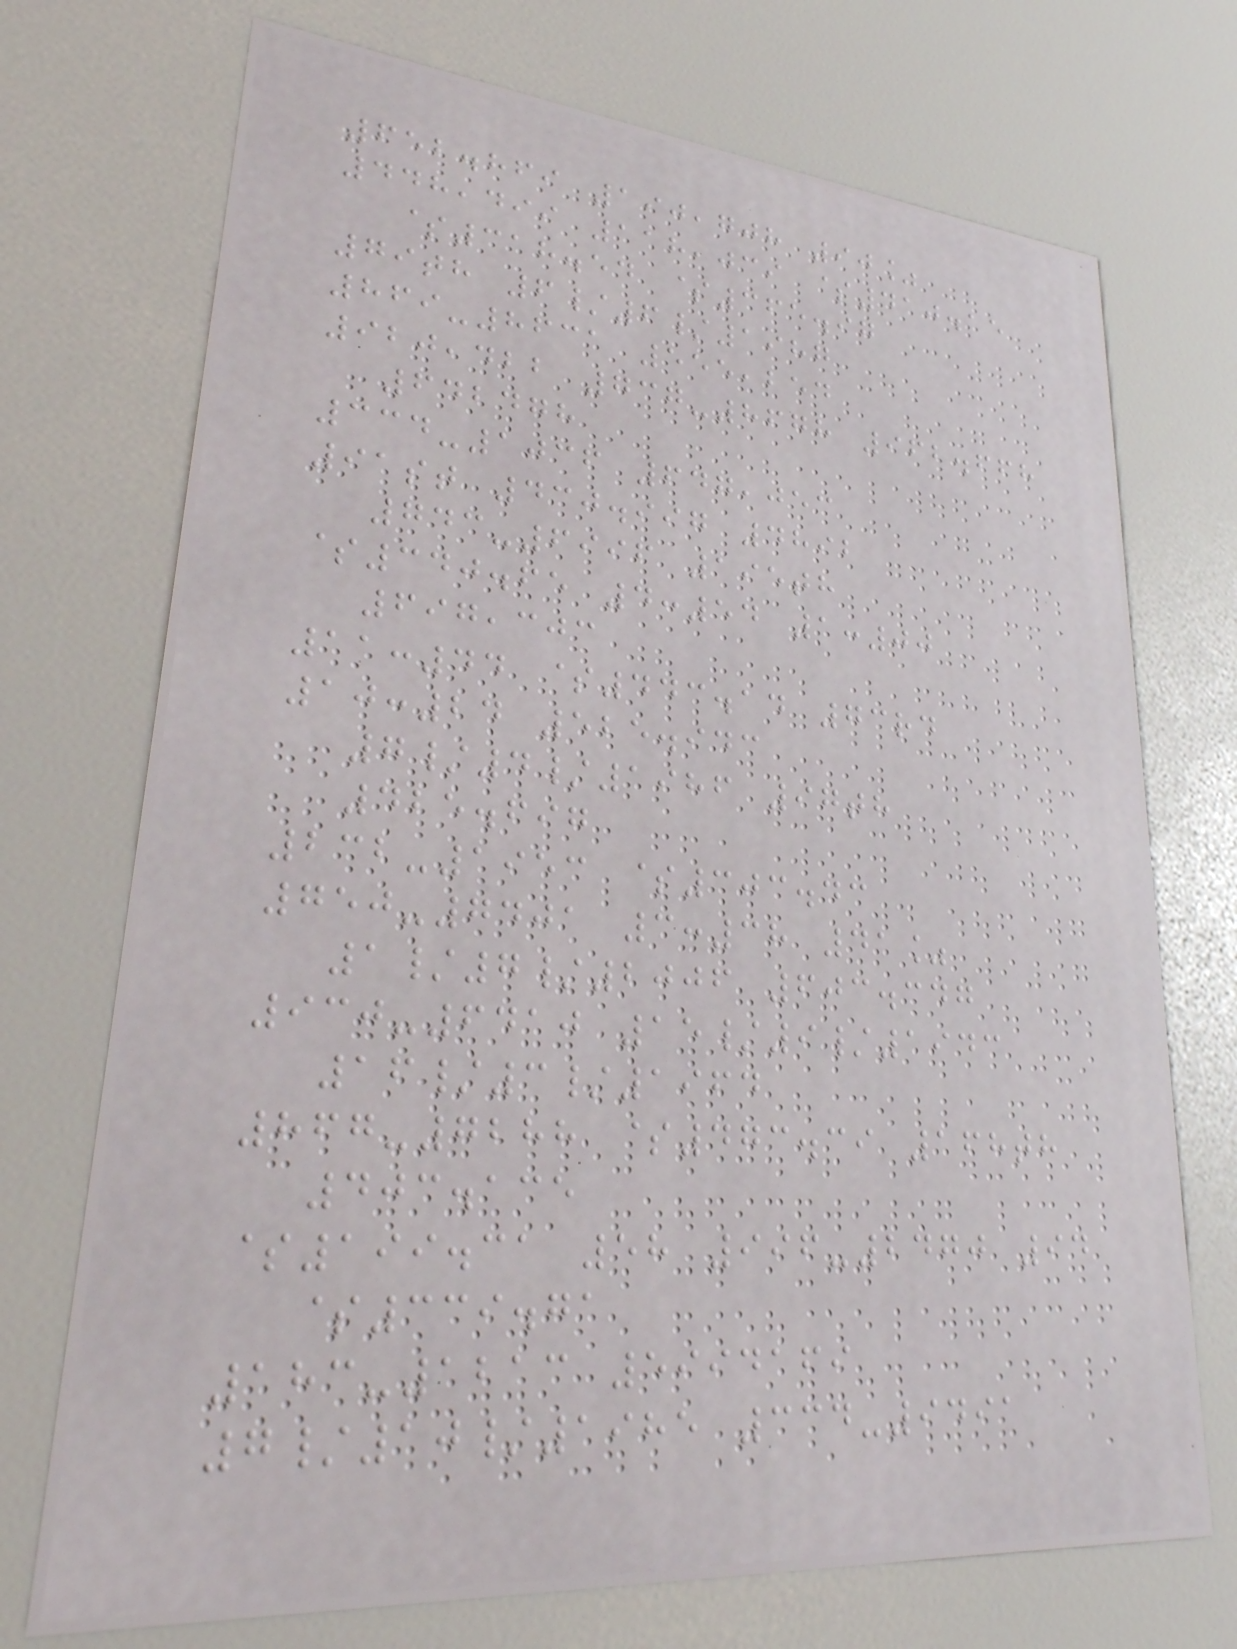652.869 190,708 90%
448,499 118,039 $410.15
$318.54 $365.97
79th 6/6/1987
869-8631 555,254
920,422 737-8678 962.668
642478
334-1036 647,053
91st 430.997 4892
743-6996 195th
$340.65 4:54 1:00
697,303
11:44 $443.14 73rd
10:24 525.943
7/4/1986 97th
425.697
232-1953 $303.43
750-7401 3:38 41%
1/7/2006 603.347
930-6410 15/9/1943
16/3/1964
867-7288 $473.39 168th
403.135
$199.31 58 996-2470 94
$339.71
183-1213 5994169
7/10/1985 334-9491
